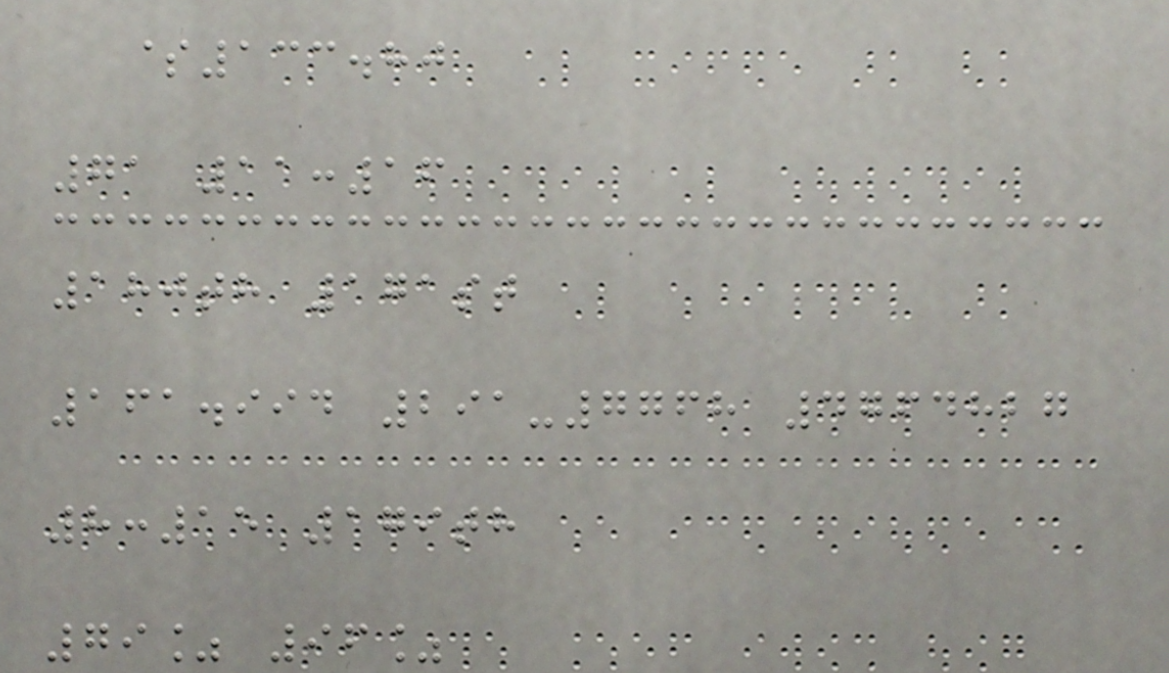$133.80
71 11:16
180th 171st
161.994 291-7768 4764827
8:15 179th
79% 96%
